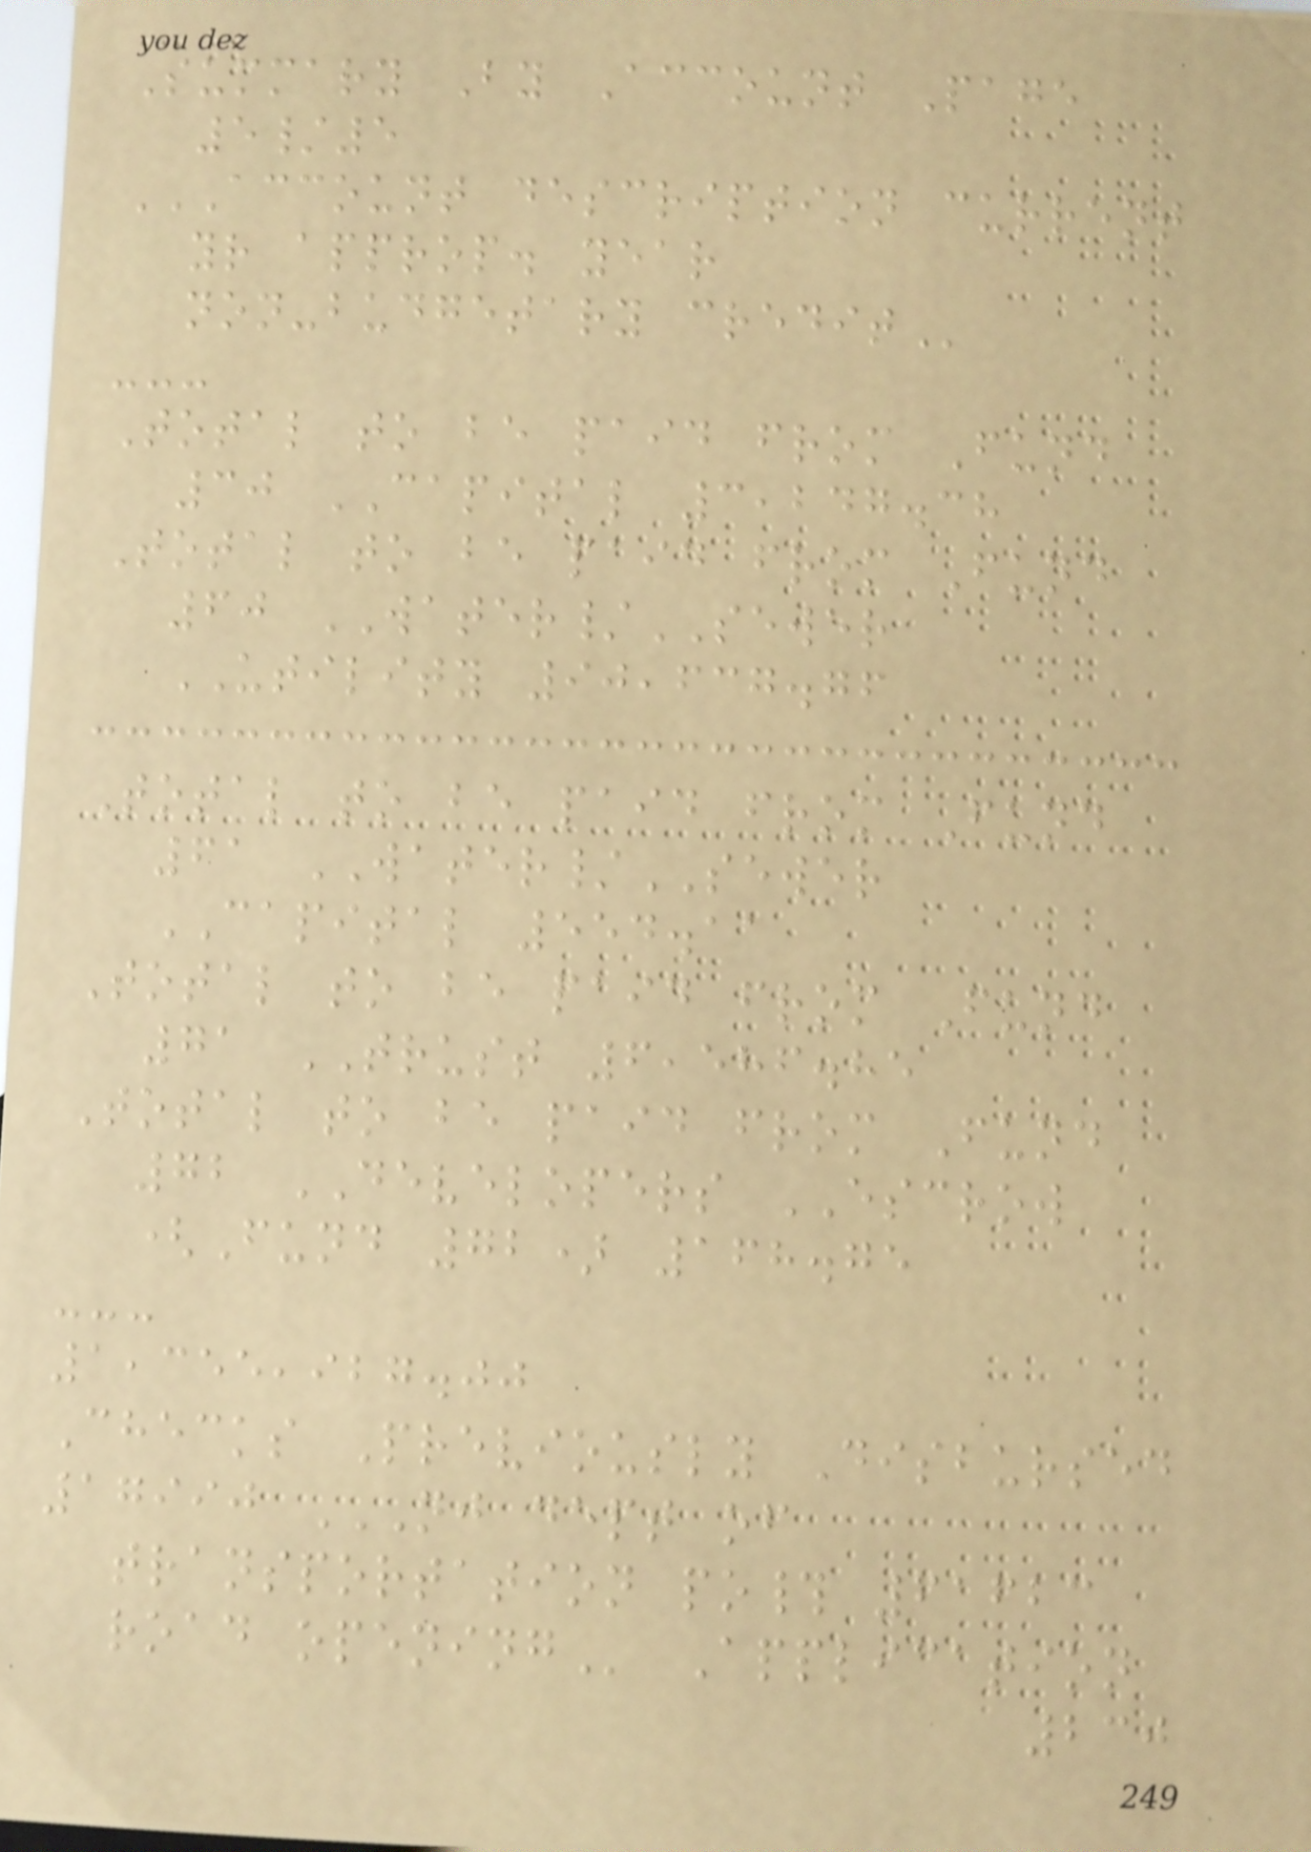Summary By Account Page
5/5
ACCOUNT DESCRIPTION CURRENT
YR APPROP. YEAR
NON-BUDGETARY CREDIT
---
Total to be paid from Fund
30 CAPITAL 3,247.38
Total to be paid from Fund
60 WATER/SEWER
UTILITY 90,637.76
Total to be paid from Fund
61 WATER/SEWER
CAPITAL 554.11
Total to be paid from Fund
71 TRUST 6,586.85
Total to be paid from Fund
72 DEVELOPERS ESCROW
(Fund 72) 168.75
---
1,355,927.00
Checks Previously Disbursed
17990 NJ DEPT OF
TRANSPORTATION PO# 61623
ROAD OPENING Application
230
